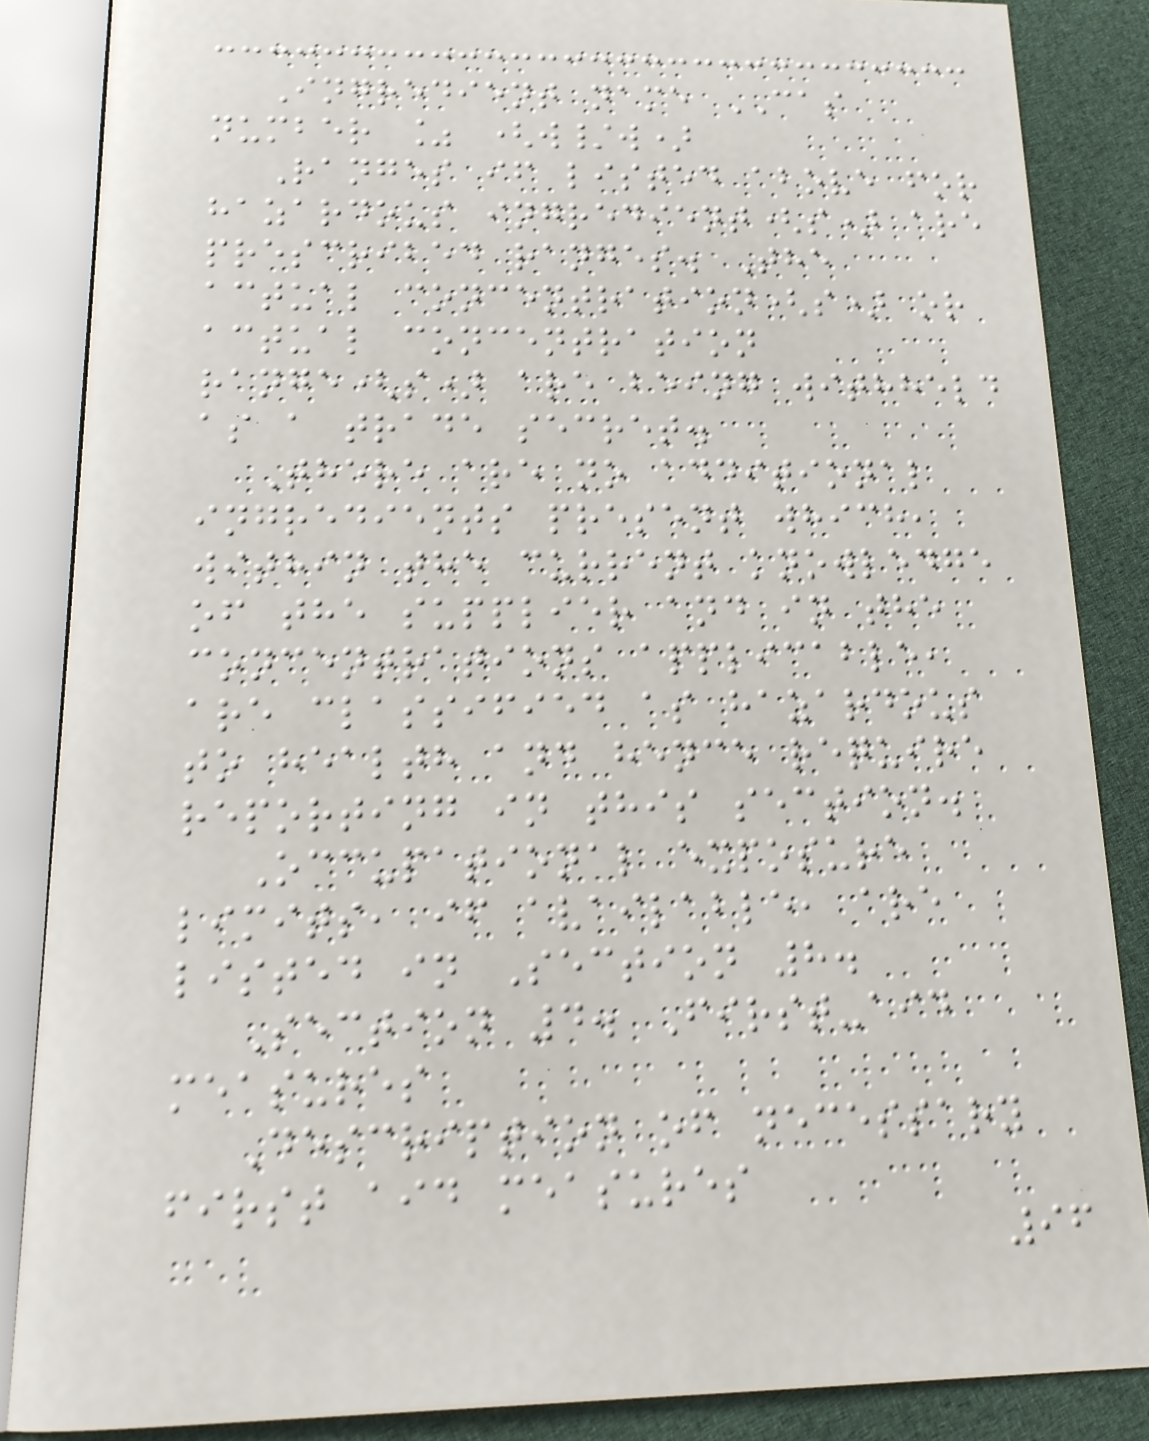Ingredient name CAS
number % (w/w)
Ranges if listed above for
hazardous ingredient(s) are
prescribed ranges. The
actual concentration(s) or
actual concentration
range(s) are being withheld
as a trade secret.
There are no additional
ingredients present which,
within the current knowledge
of the supplier and in the
concentrations applicable,
are classified as hazardous
to health and hence require
reporting in this section.
Occupational exposure
limits, if available, are
listed in Section 8.
Section 4. First-aid
measures
Description of necessary
first aid measures
96
